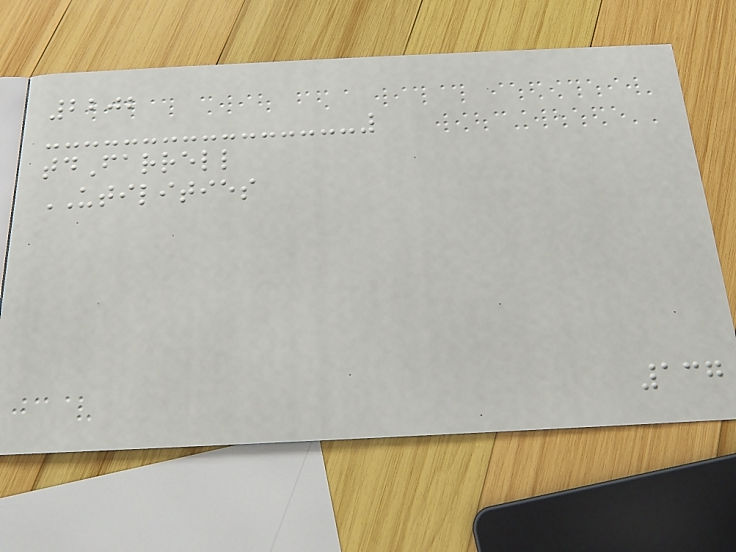2202
tdFarrell
UTILITIES
137
